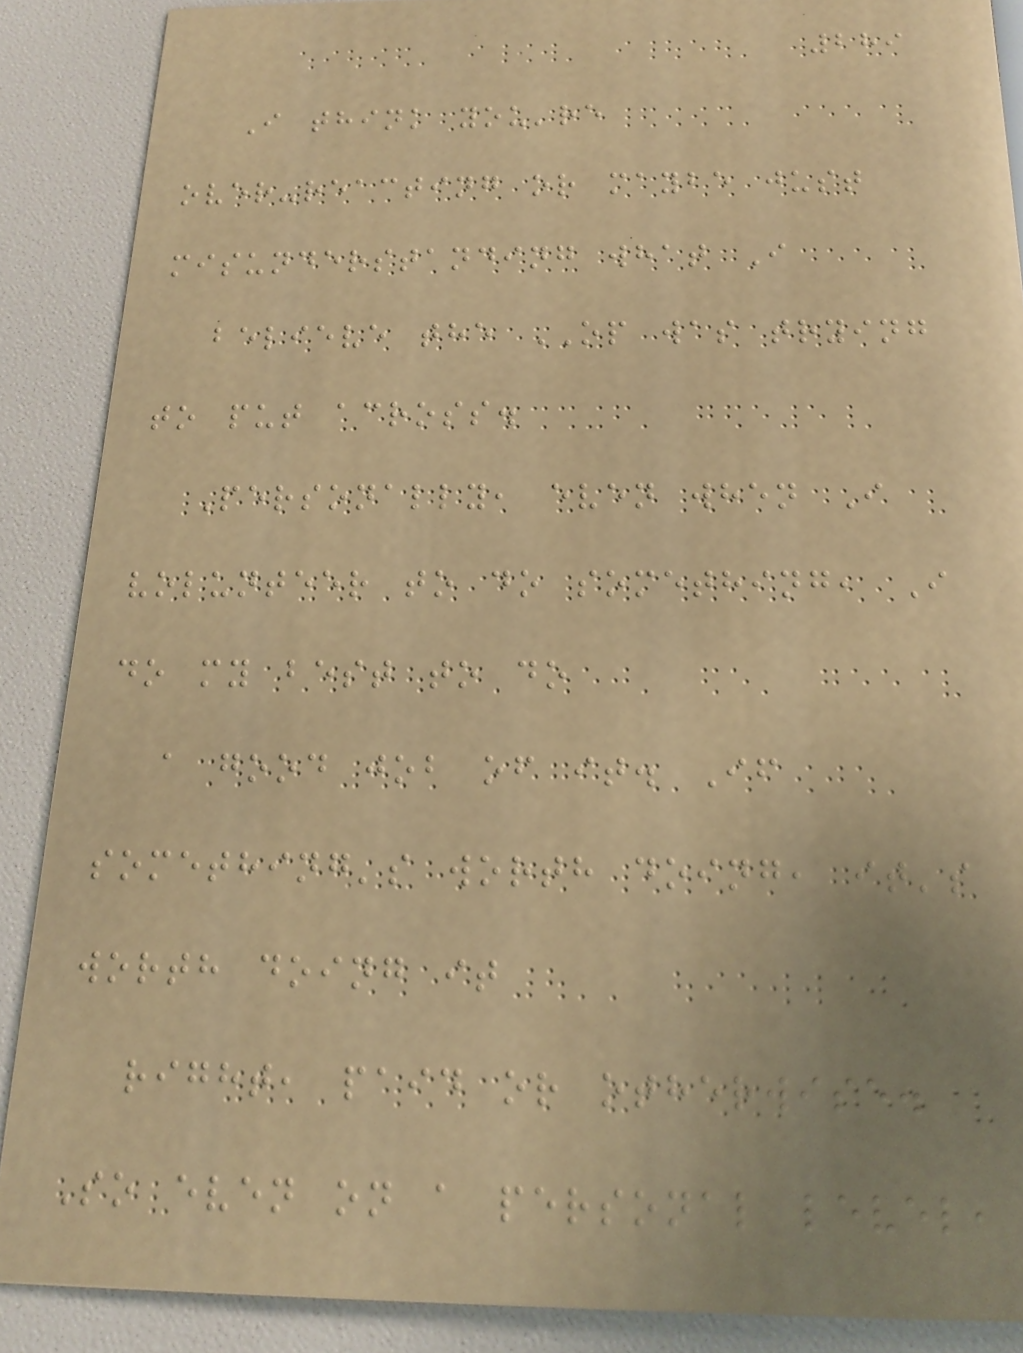289
I think you're
over-reacting or maybe just
misunderstanding what I
believe the OP was trying
to put across.
Personally, even when I
volunteer to do something, I
do my best to do
a good job of it. If
something's worth doing, it's
worth doing it
right, paid or otherwise.
So even on a personal level,
